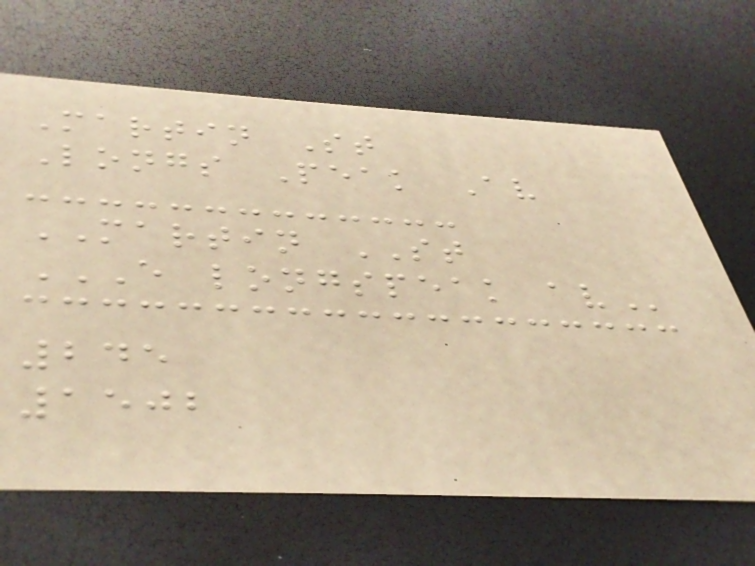Martin St
Longs Peak Av
MARTIN ST
E LONGSPEAK AV
245
1502
